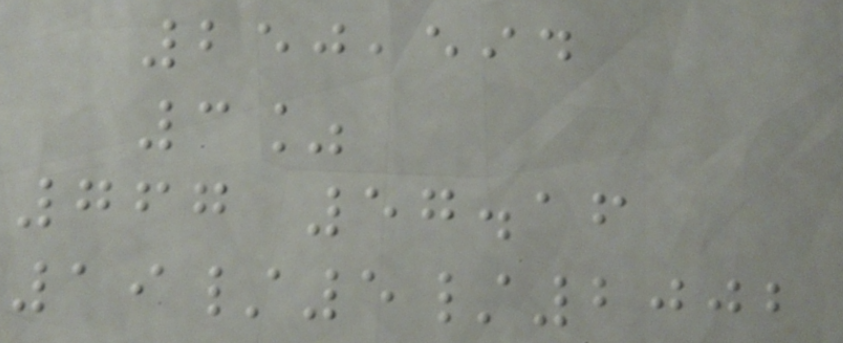250,594
3%
767 57.16
19/5/2002
